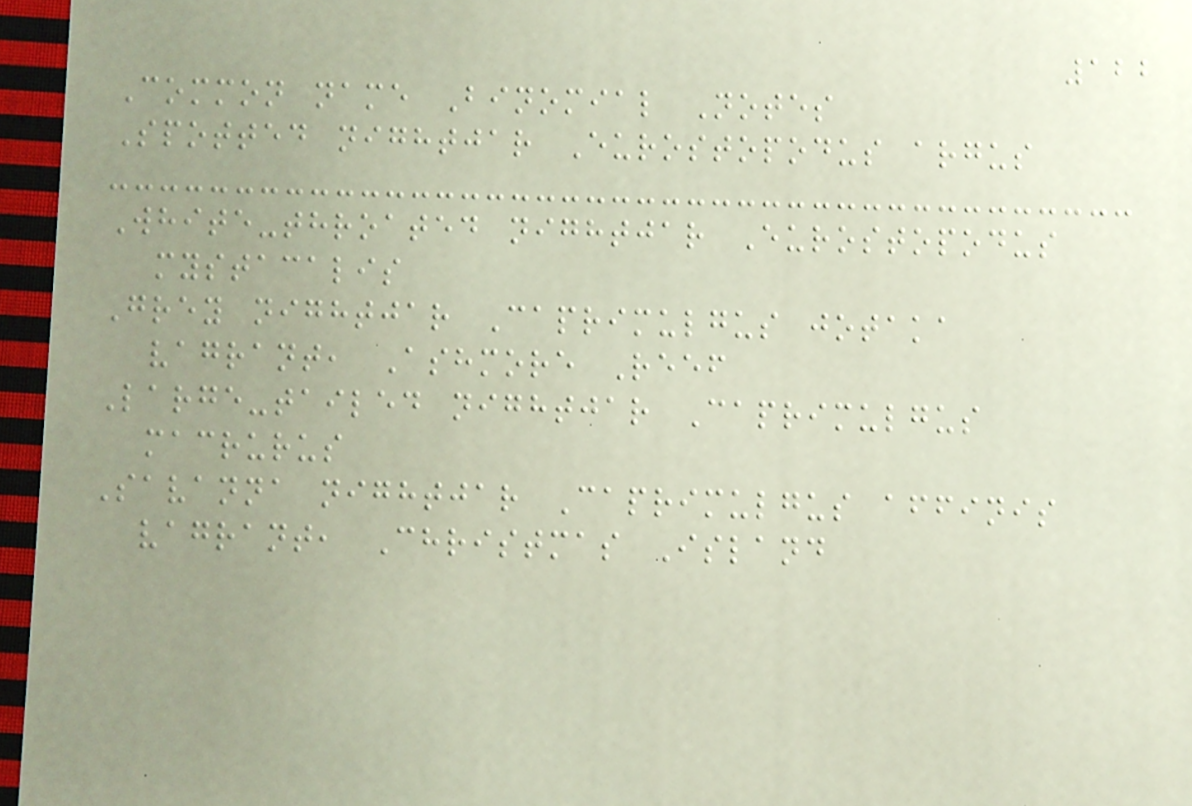122
Common name Binomial Notes
Spotted nightjar Eurostopodus argus
White-throated nightjar Eurostopodus
mystacalis
Grey nightjar Caprimulgus jotaka
vagrant, Ashmore Reef
Large-tailed nightjar Caprimulgus
macrurus
Savanna nightjar Caprimulgus affinis
vagrant, Christmas Island
